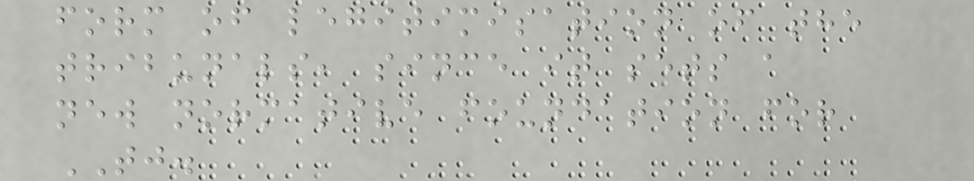form of legitimisation of the
tribunals, since it sets a
new normative foundation for
TJ.
